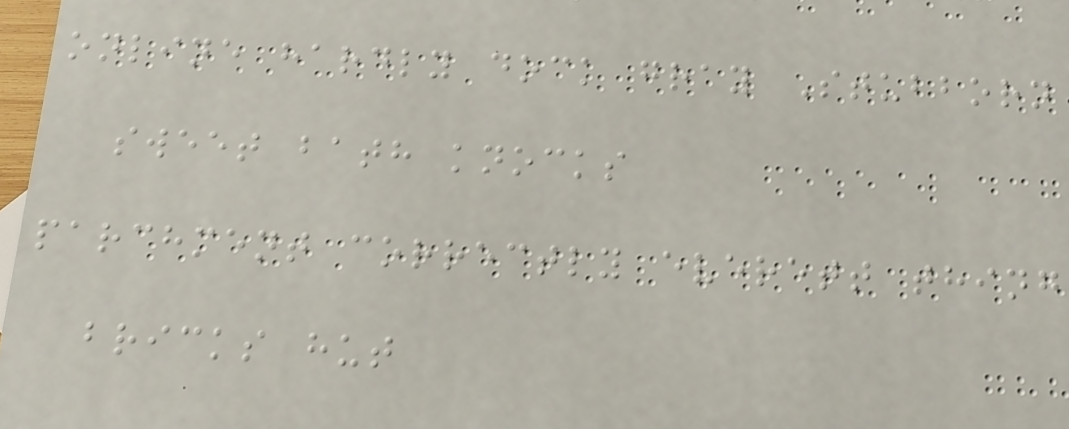online hardly dock gray Stubborn
sweet bath knocks
parchment correctly everett thing
bricks hut
